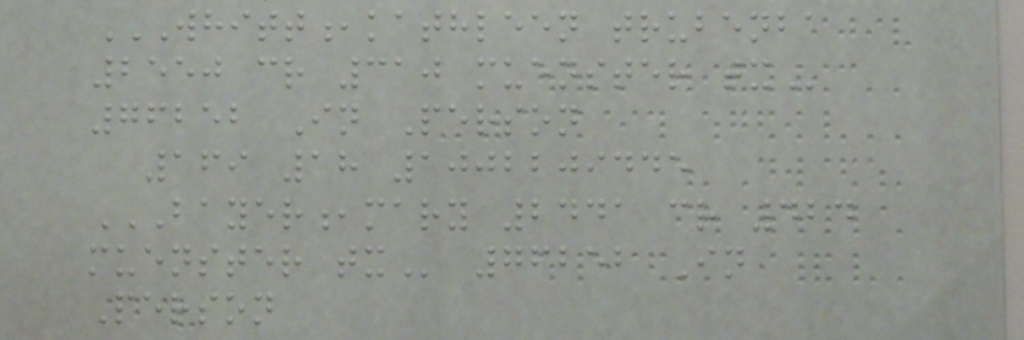WHITT,KATHLEEN TRUBENBA
2550 CR 310 MUENSTER TX
76252 In Person
169 18 1002209445
BAYER,MARY 2441 CR 424
MUENSTER TX 76252 In
Person
